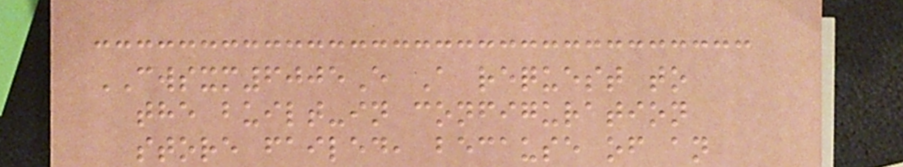CWSXM6005E A request to
the built-in configuration
store failed, because of an
